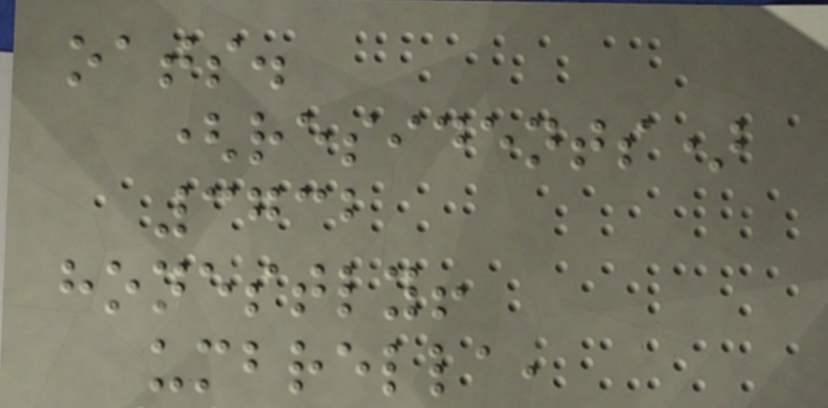oats.
(residents)
3732
honestly!
umbrella,
